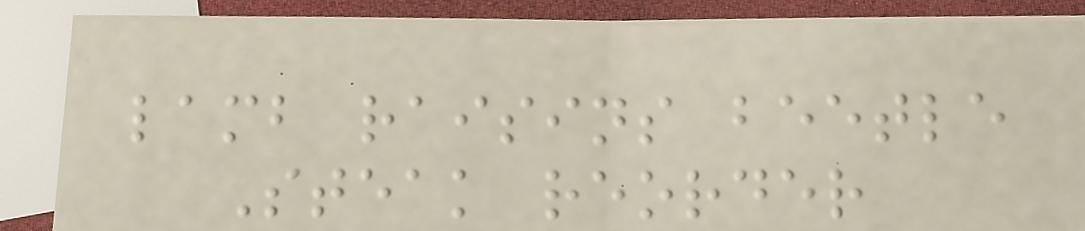lamb raisins beetle
Steak reorder
